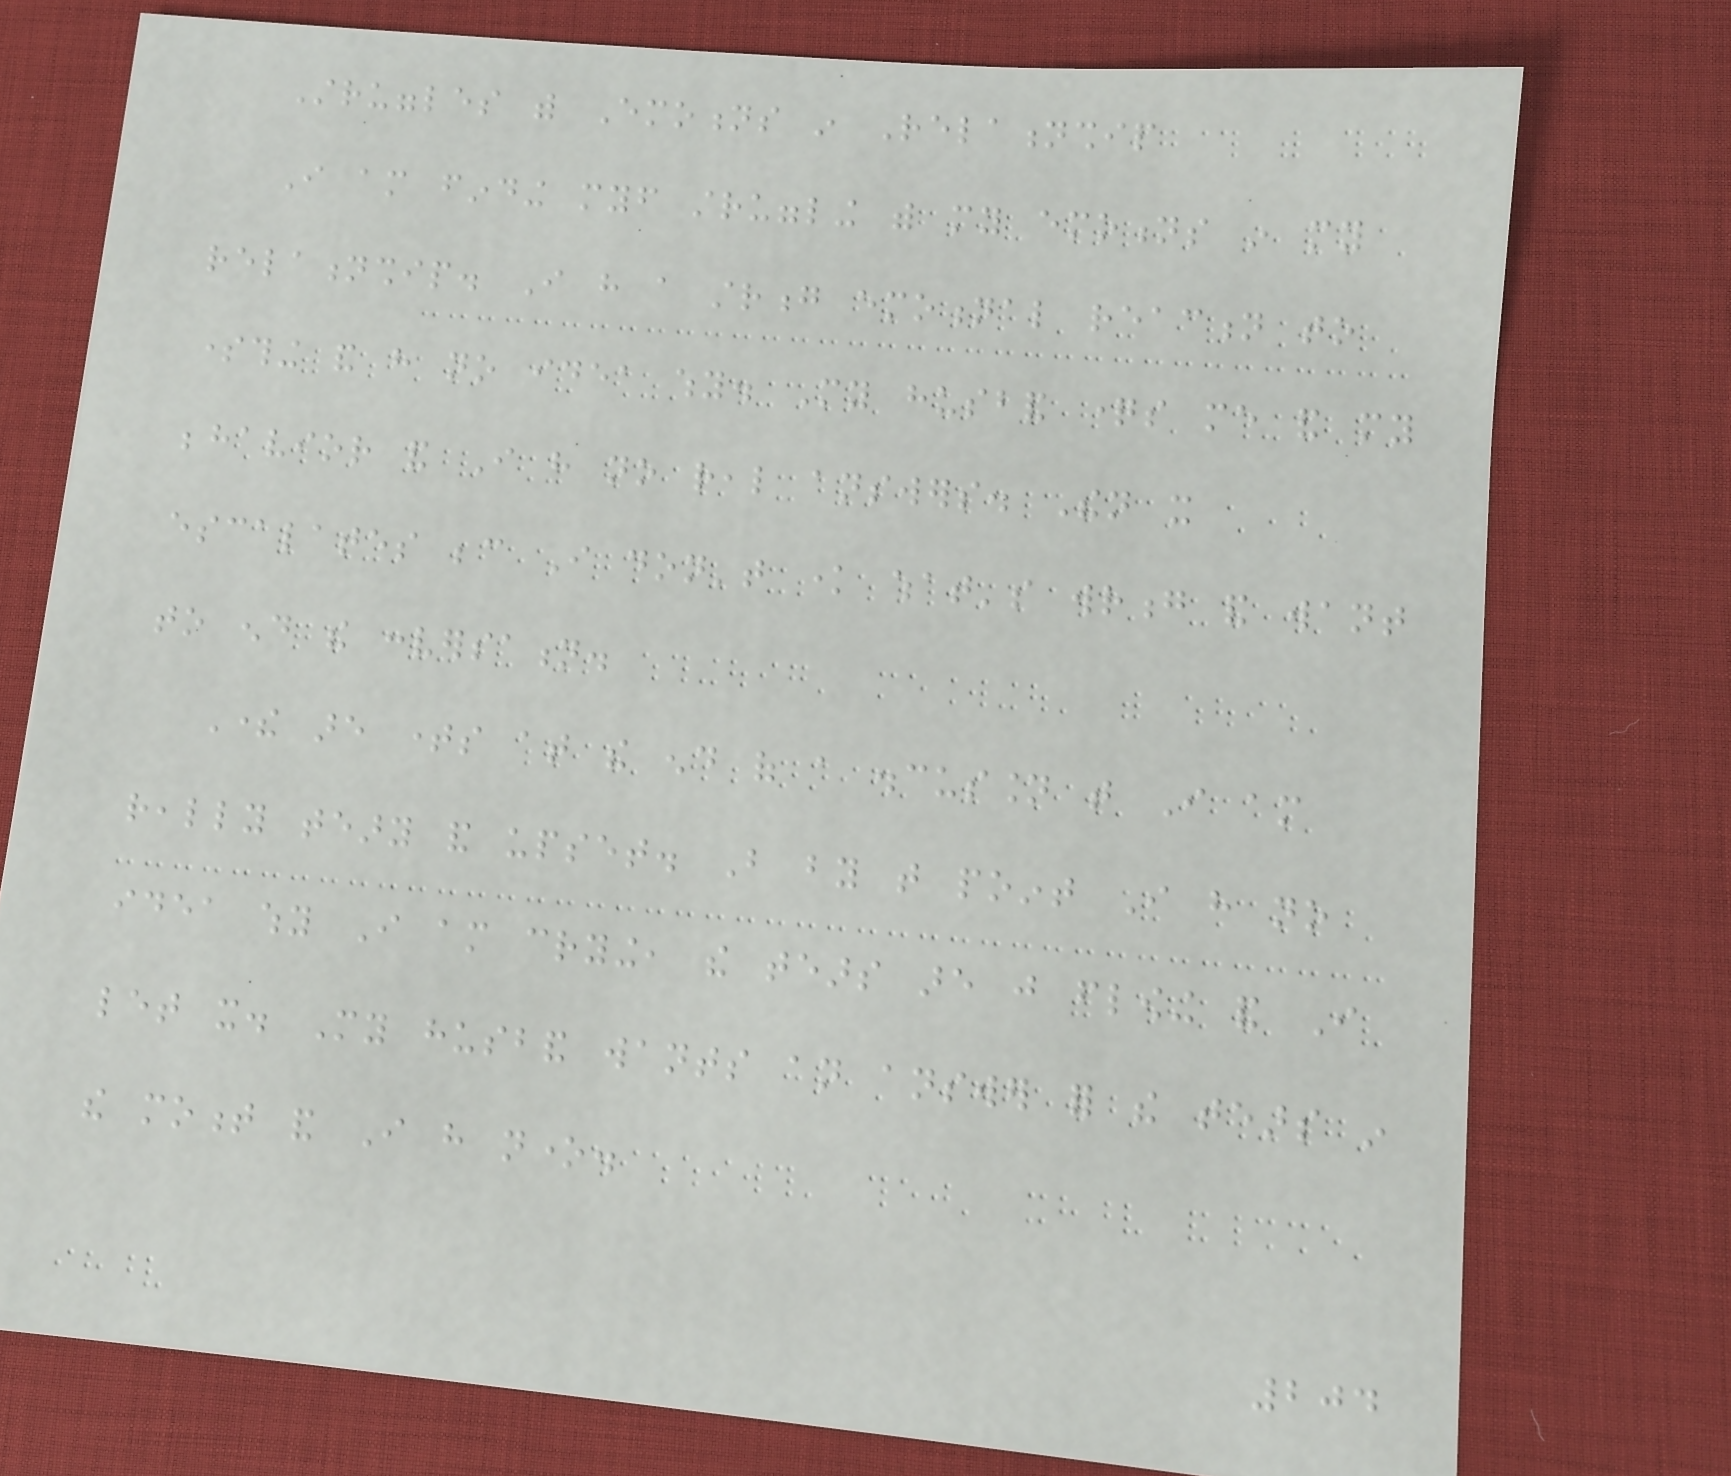Struggles with Emotions in Relationship
I am finding myself struggling with my emotions in my
relationship. I have a strong emotional reaction to
something and have no idea why. My husband questions me and my
behavior and I have no real answers. Then it
escalates because I don't know what's wrong and want
to end the conversation.
There are times at the end of a discussion that I am
really teary and upset. But by that point I have no
idea why I am crying, the tears are just flowing and I
let it. My husband wants an answer for the tears in
the moment and I have none.
204
